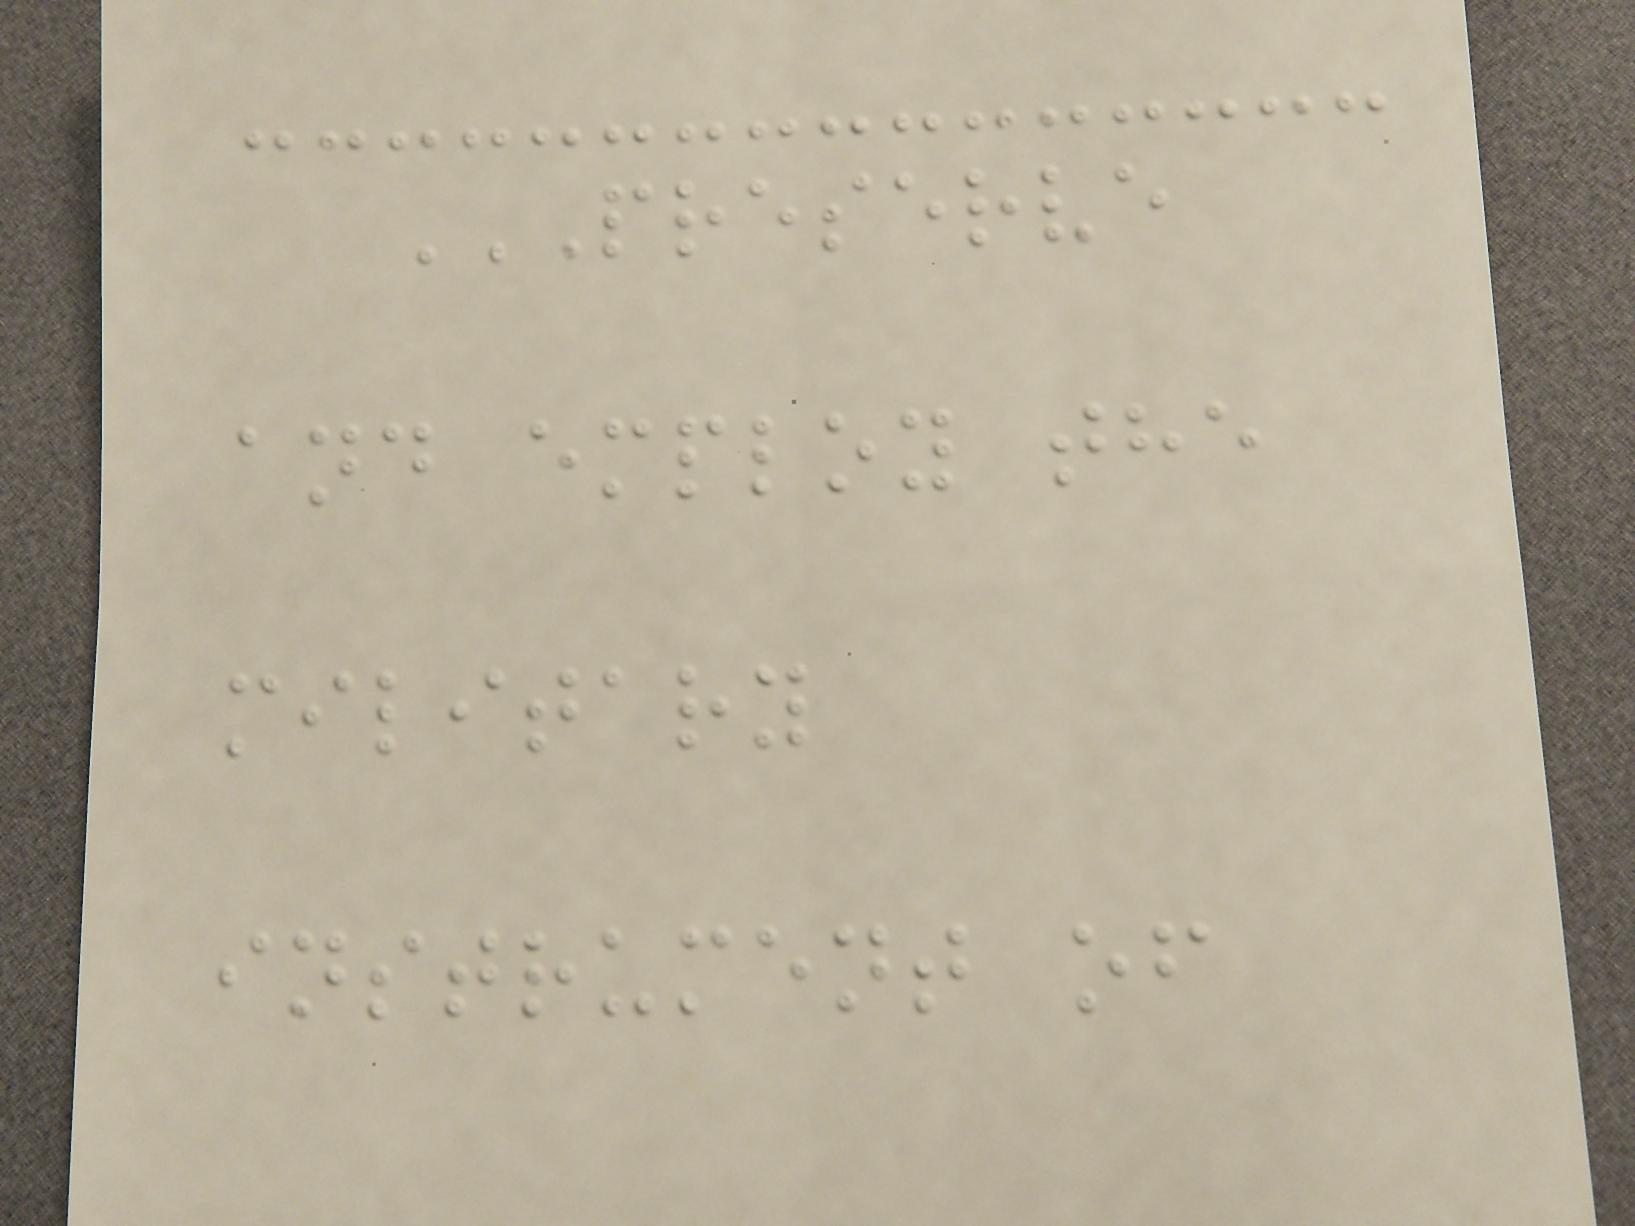PRESERVE
AND EMPLOY THE
MILITARY
INSTRUMENT OF
